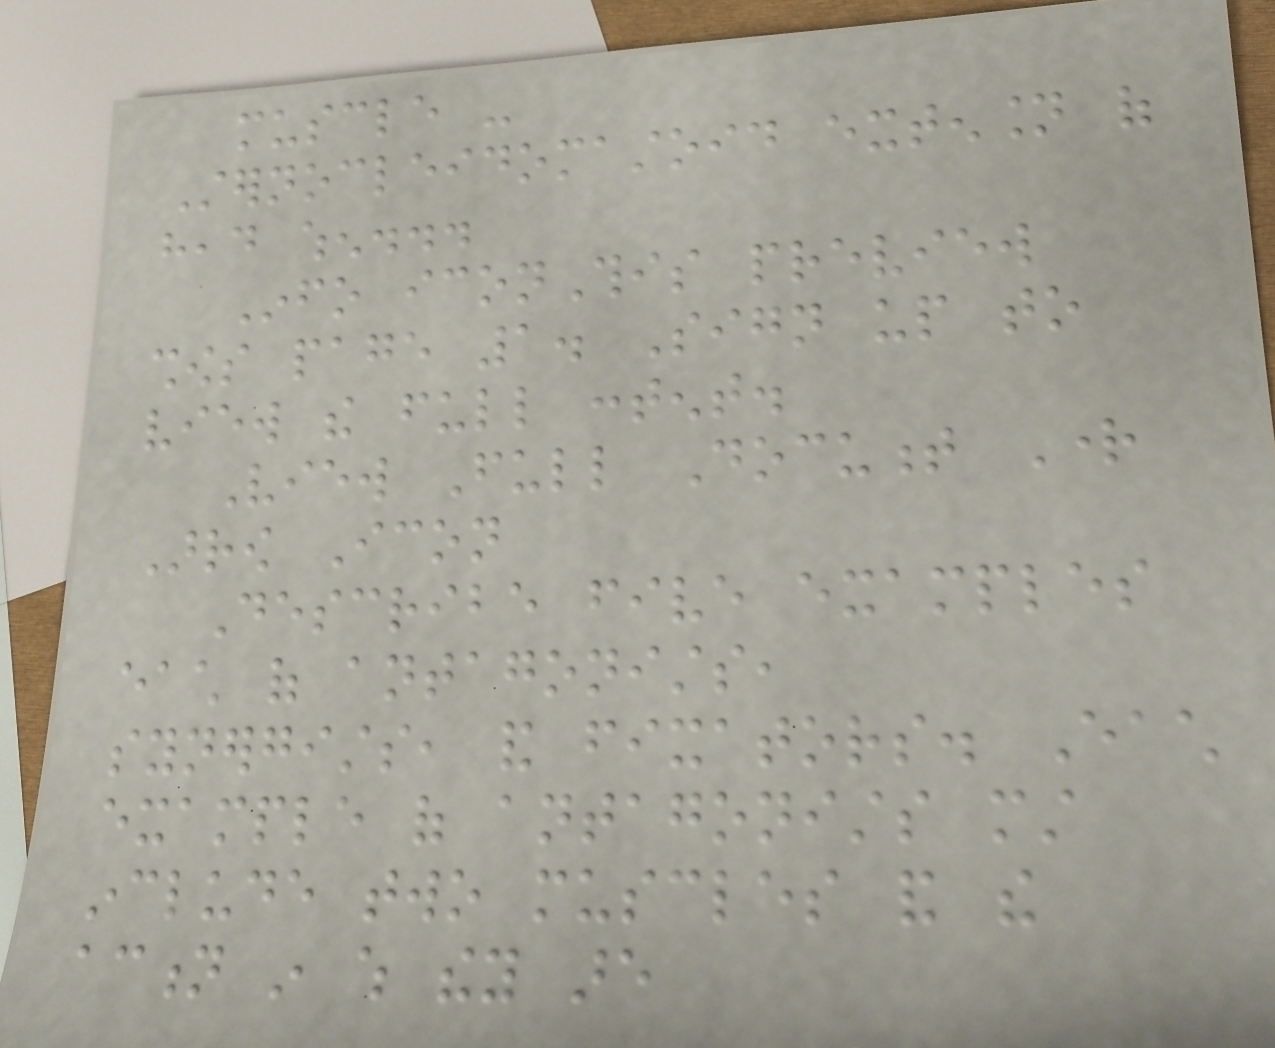muscle -
Sternocleidomastoid extension of
head when...
Info iconThis preview
shows page 1. Sign up to
view the full content.
View Full Document Right
Arrow Icon
Describe five examples
each of antagonists,
synergists, and fixators. Each
example of antagonists must
include two muscles and the
action in which they are
